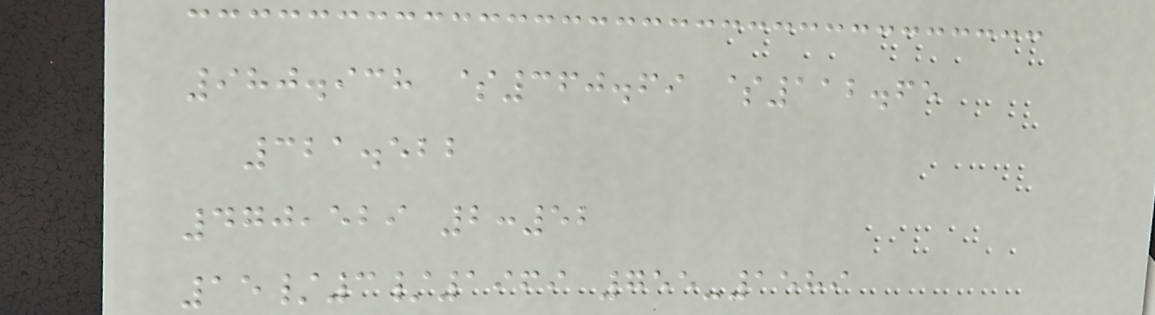980.938 $360.69 $112.65
321.522
470,529 2:52
15/3/1969 755-1589
